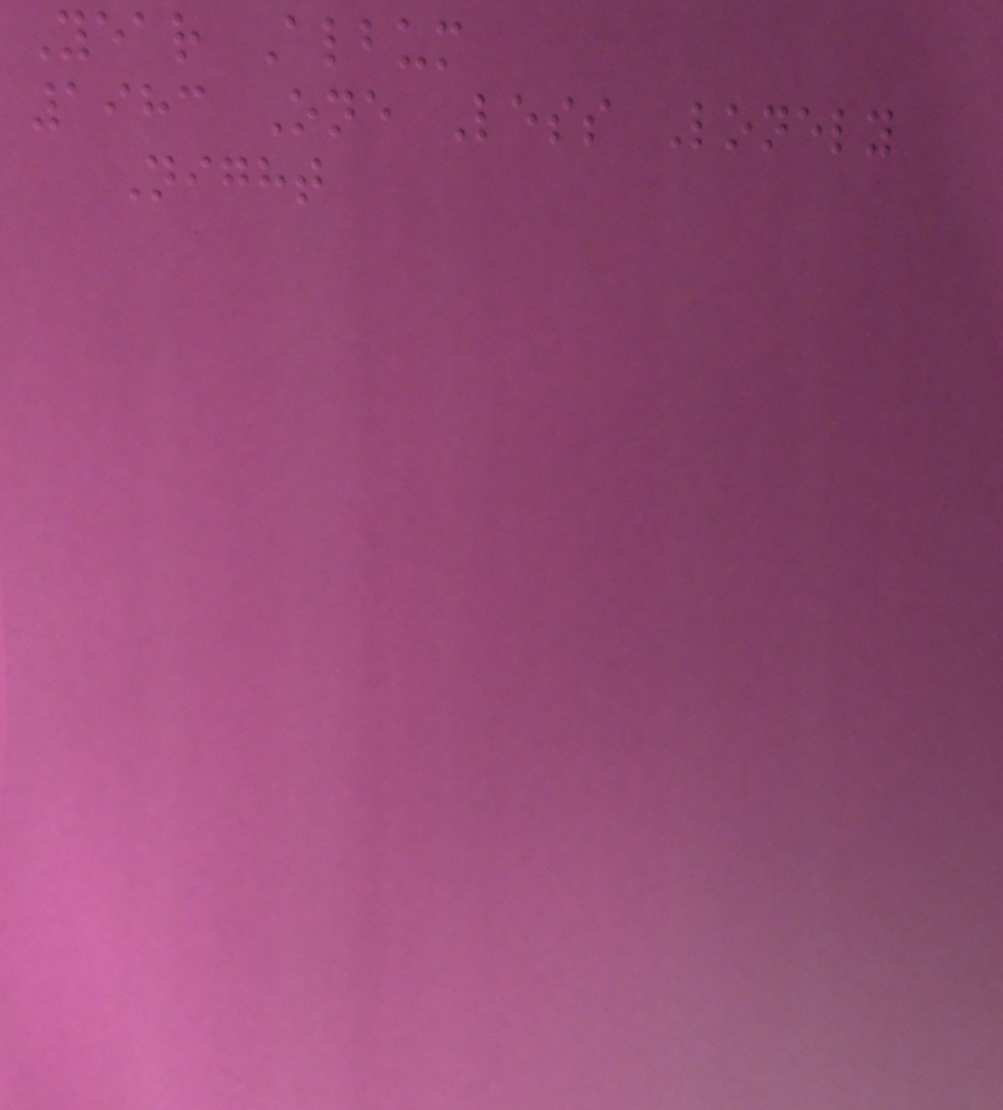Year Album
1983 One Less Lonely
Night
